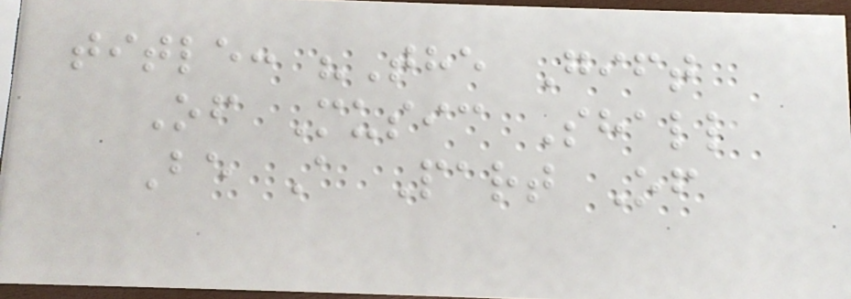title: "The Gift
Of Music Shall
Be A Part Of
